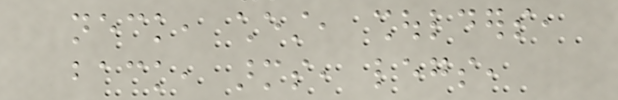neck, chest, shoulders,
back, arms, legs,
